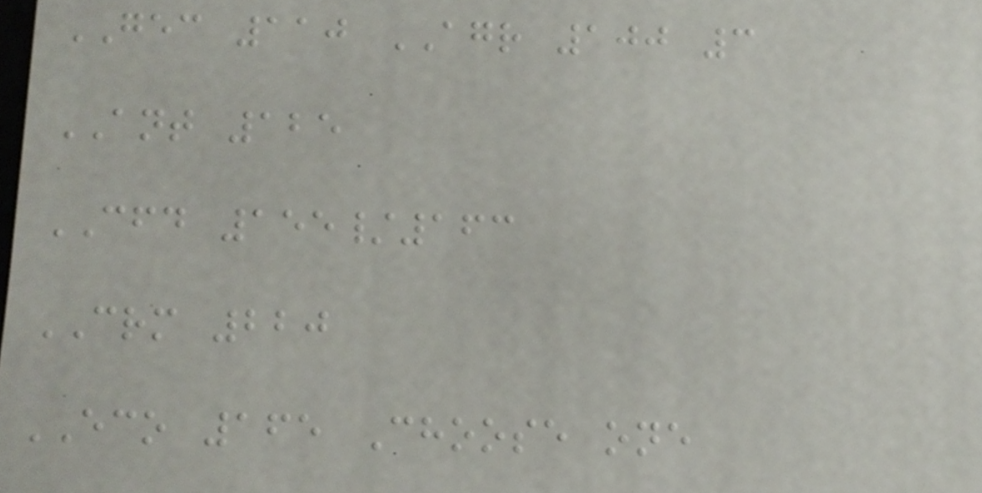GEC 110 AGR 100 3
ANT 125
CFD 155/163
CRM 220
ECO 165 Choose one
